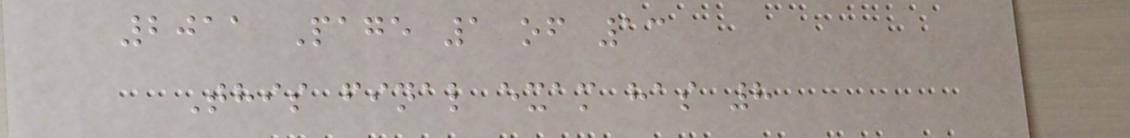2011 Page 1 of 13
This final exam has 8
